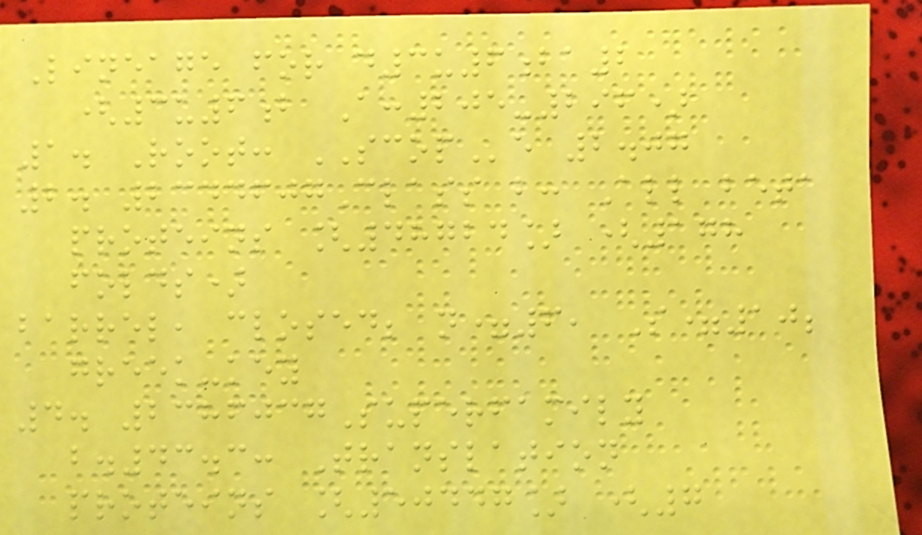Lineage for d3u6ba2
(3u6b A:205-296)
1. Root: SCOPe 2.07
2. 2344607Class b: All beta
proteins [48724] (178
folds)
barrel, closed; n=6, S=10;
greek-key
4. 2386037Superfamily
b.43.3: Translation
proteins [50447] (7
